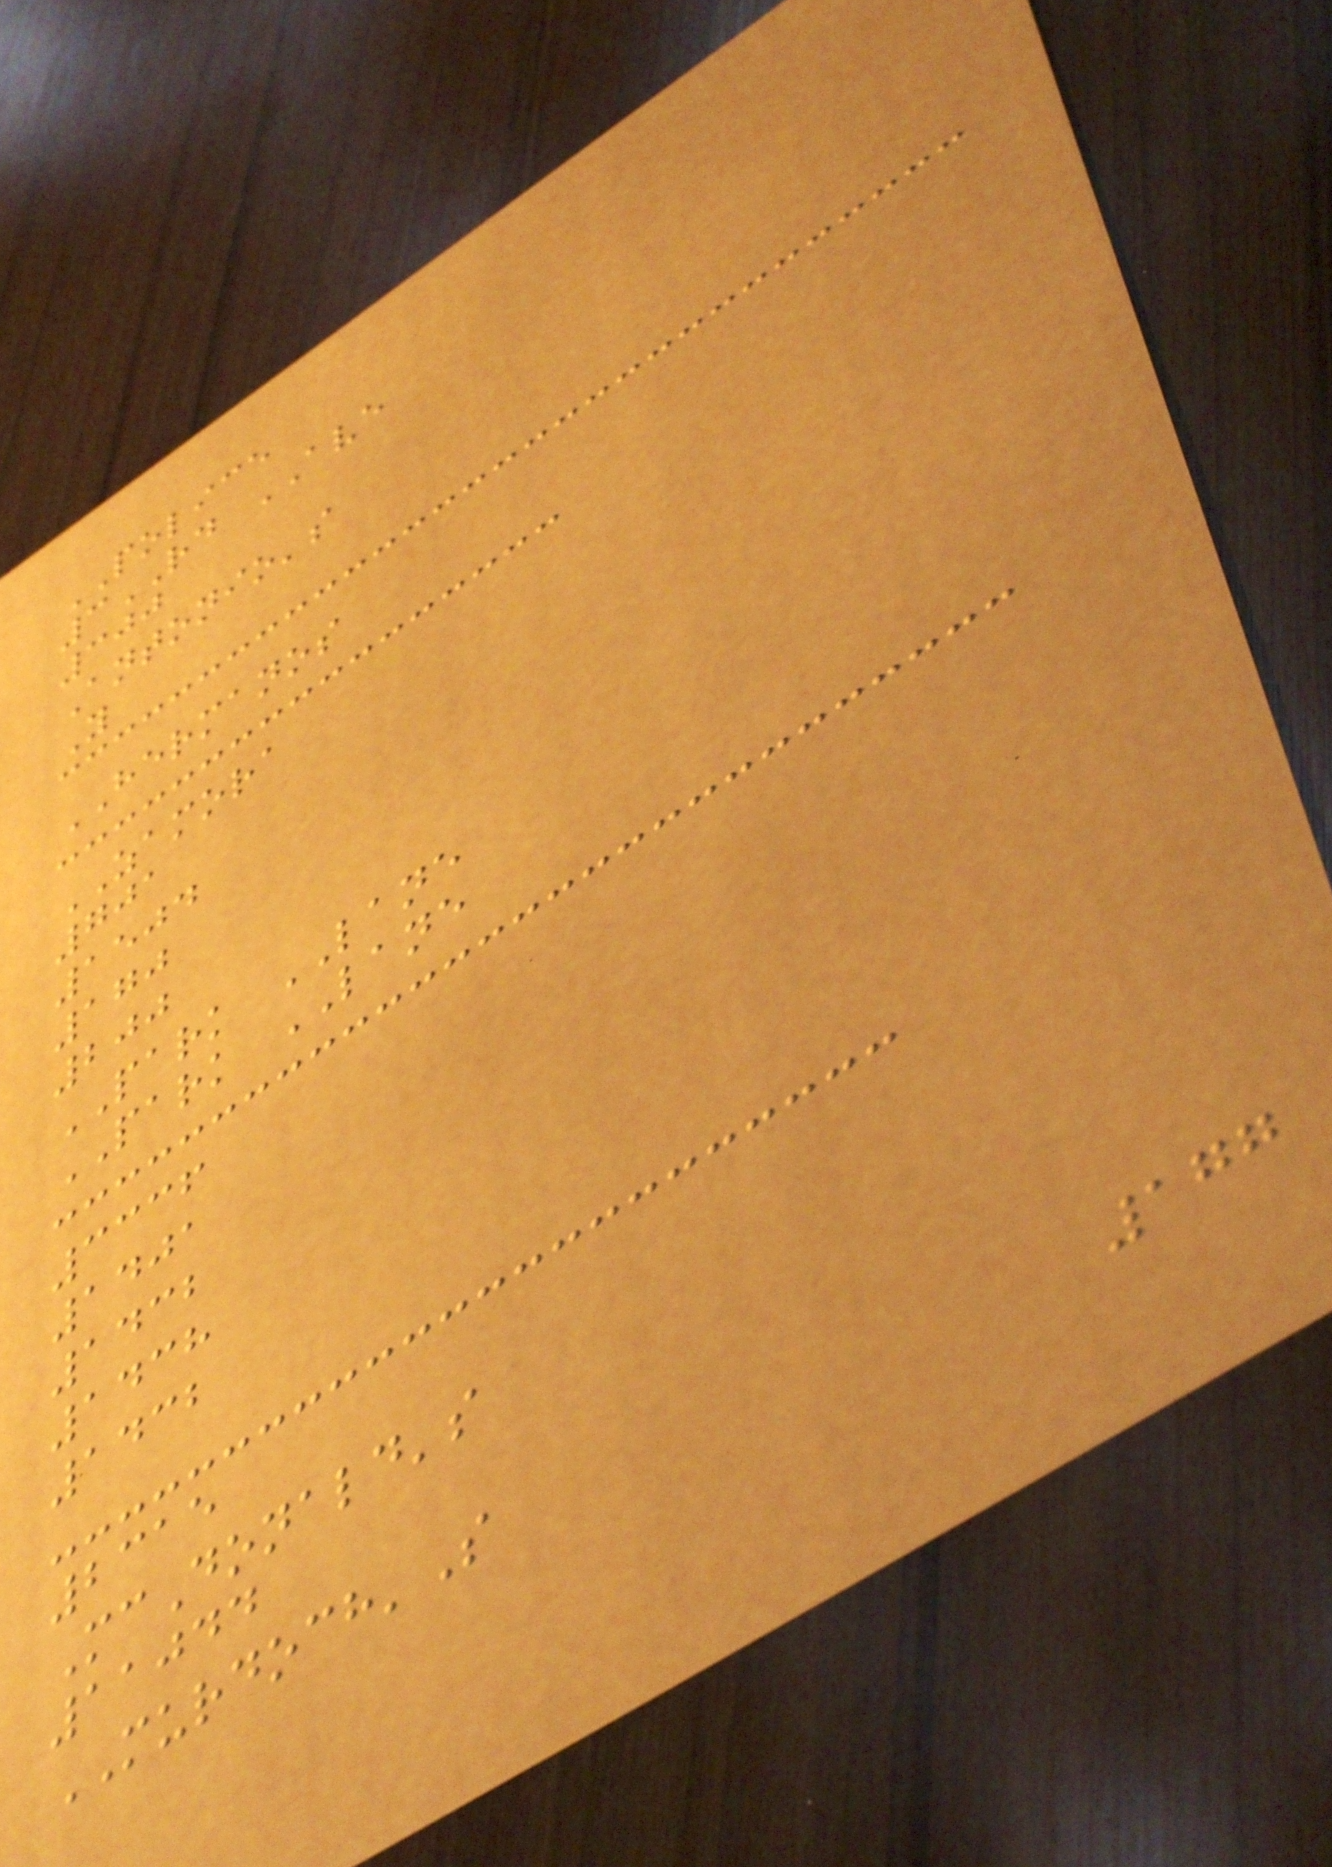POLICE
3RD AVE
300
Antonio's
Y
HERMANOS
ZAMORA
701
1504
170
200
PARK LANE
PARK LANE
3336
1401
1432
1438
1432
2315
McDonald's
11044
MURDOCH'S
177
